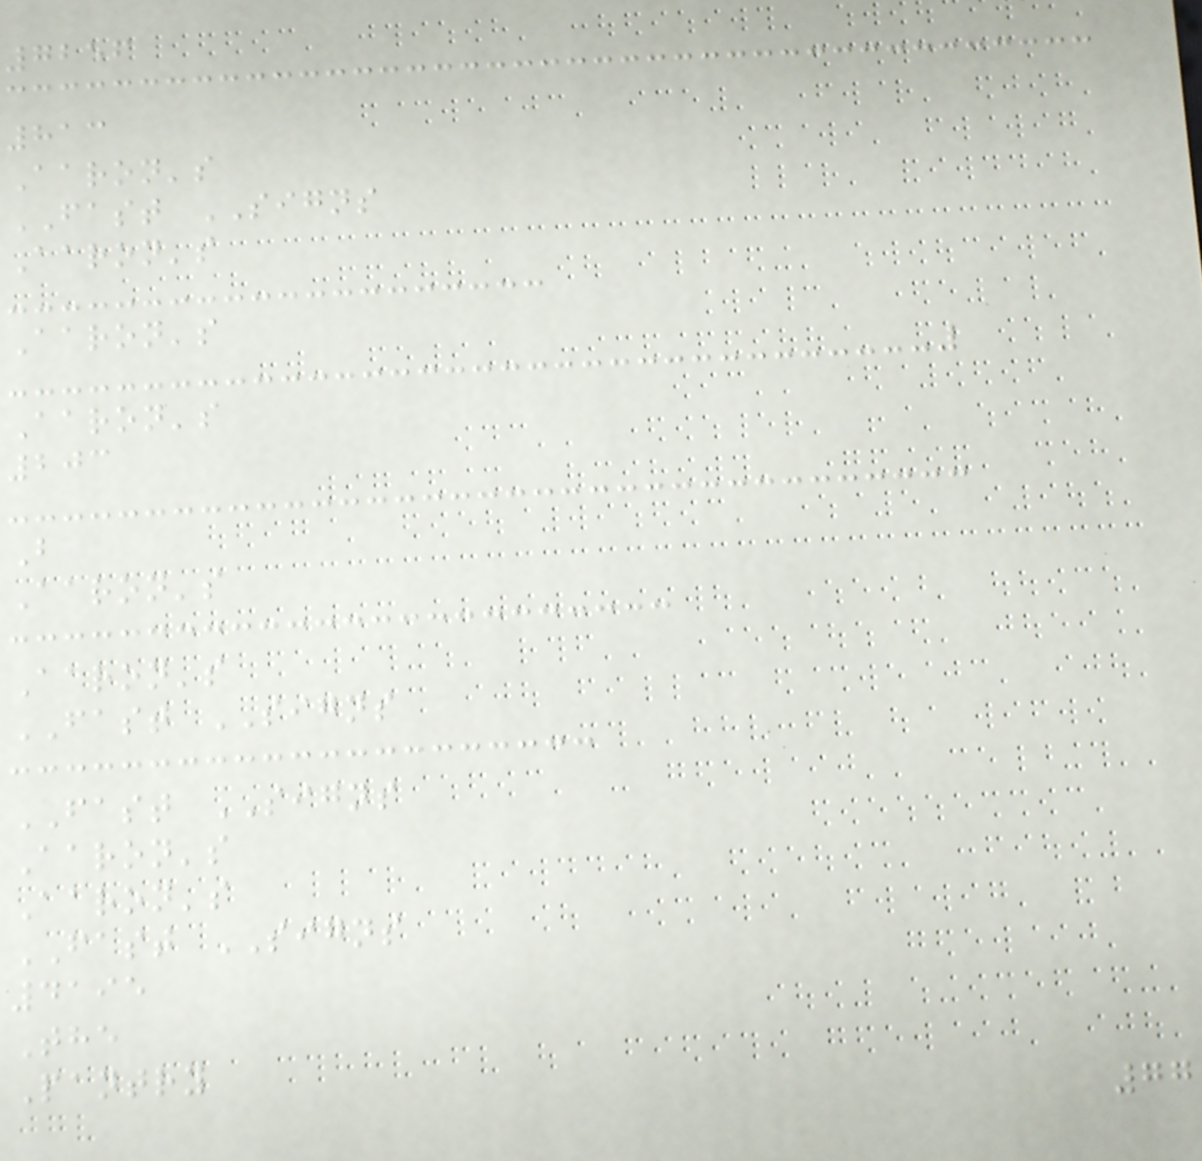7256
813
Aaron's
FAST SIGNS
Aaron's
Aaron's
Aaron's
203
B
Aaron's
Aaron's
FAST SIGNS
FAST SIGNS
Aaron's
Aaron's
FAST SIGNS
4195
The
Pantry
77
